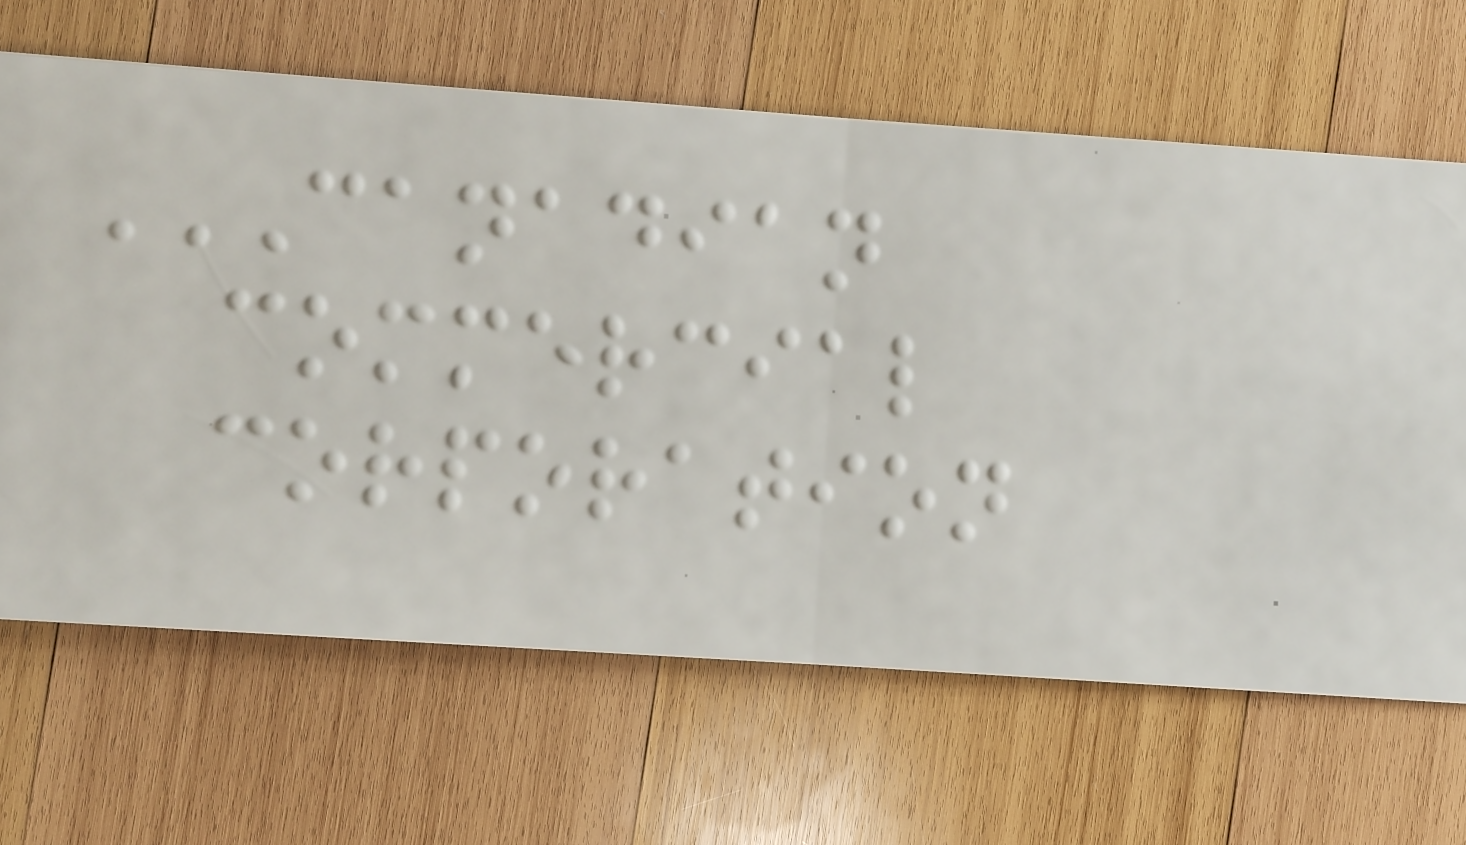CANADIAN
COMMERCIAL
CORPORATION
